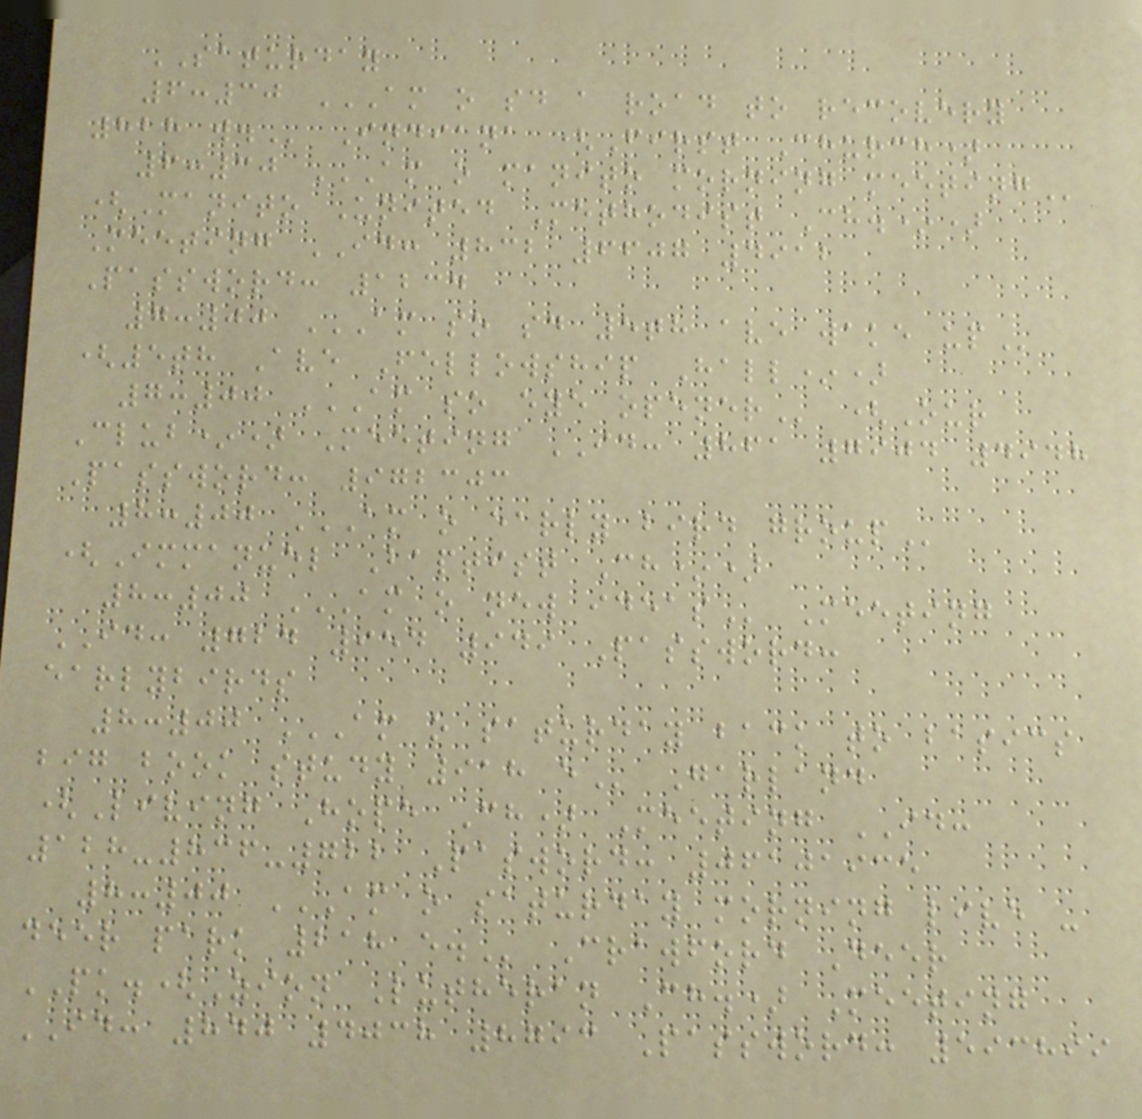SATURDAY
6:30 AM O SD A ROAD TO RECOVERY
828 W. Indiana (First Church)
6:30 AM O MANITO MORNING MEETING
(Manito United Methodist Ch.*)
Meeting ID: 832 6607 4912
Password: 1234
7:00 AM SO SD 5TH AVE WAKE UP
(5th Ave Fellowship Hall*)
7:00 AM SO EYE OPENER (Our
Club*) Meeting ID: 861 7904 4948
Password: 972303
8:00 AM O EARLY BIRD GROUP
(Immanuel Baptist Ch*)
8:00 AM O NEW IDEAS Meeting
ID: 724 954 949 Password:
earlybirds
8:00 AM O SATURDAY BACK TO BASICS
BIG BOOK STUDY 918 E Garland
(Living Hope Ch) Meeting ID:
128-836-722 Pasword: 06101935
8:00 AM O SATURDAY MORNING LIVE -
DEER PARK 218 E. Crawford Deer
PK.(Zion Lutheran Ch.) Meeting
ID: 840 4038 8793 Password: 593899
